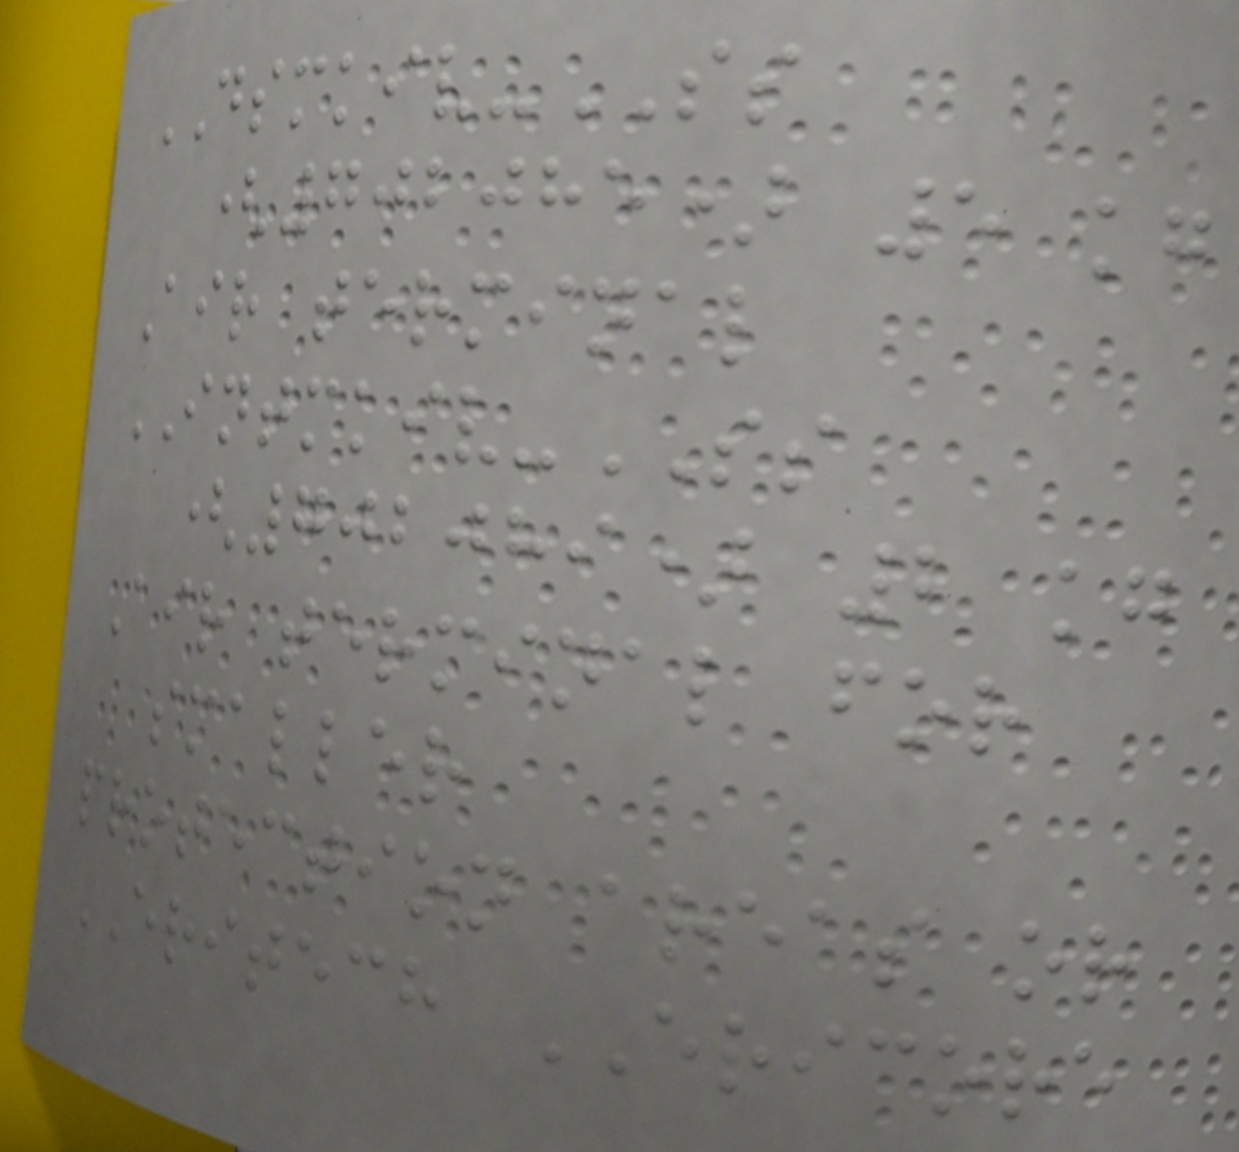DSMKIV-SS
(702085) 5 kg
Air terminal
INTMKIV-SS
(702089) 2 kg
Air terminal for
smaller
protection areas or
ERITECH ERICORE
